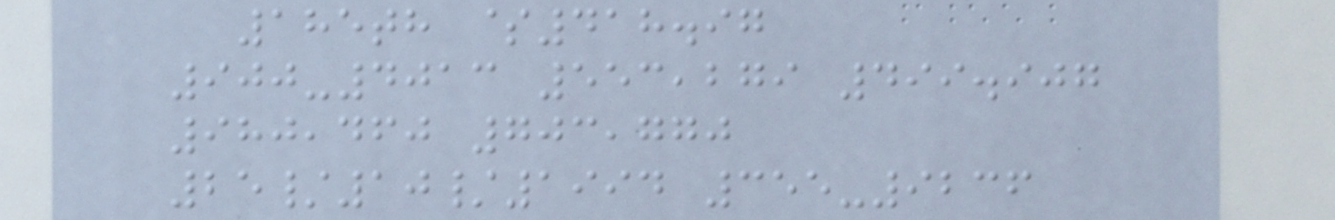185th $418.97
900-4013 553,279 499.907
980,460 703,770
25/10/1994 355-9236
